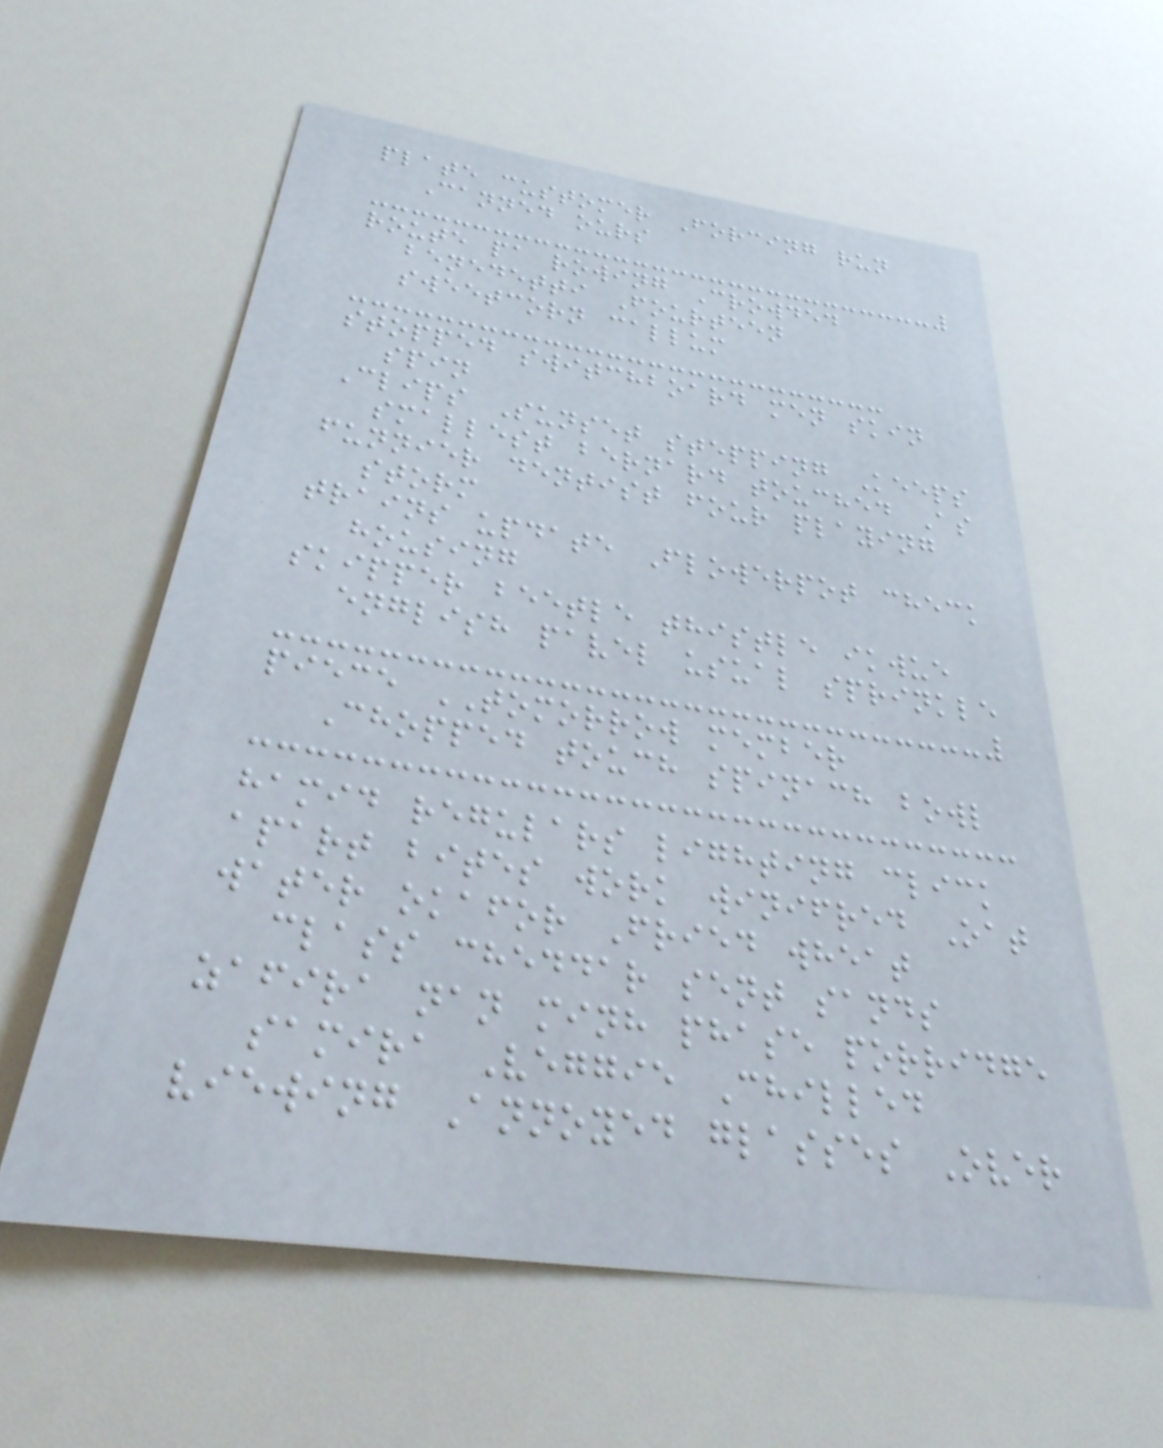plate customer Forcing run
Canned ours
route pa rowing Crowded
benedetti Fourteen
sweetcorn callum
stopped switchboard men skin
spin
Clips Sunset stepping Keeps
smallest bernard touched As
funnier dentist four playing
storm
trains update Flowerpot check
housing
skipper beetle thistle ikwue
english pavel usual sprinkle
piece TOMORROW member
Chopped touch spinach bowl
hamid regulars lighting click
apart bites work winifred Oat
water okafor Fried wheat
class cheddar sent sands
zafira nan minh phase porridge
samira Veggie Chilled
viewing Annoyed glasses Over
